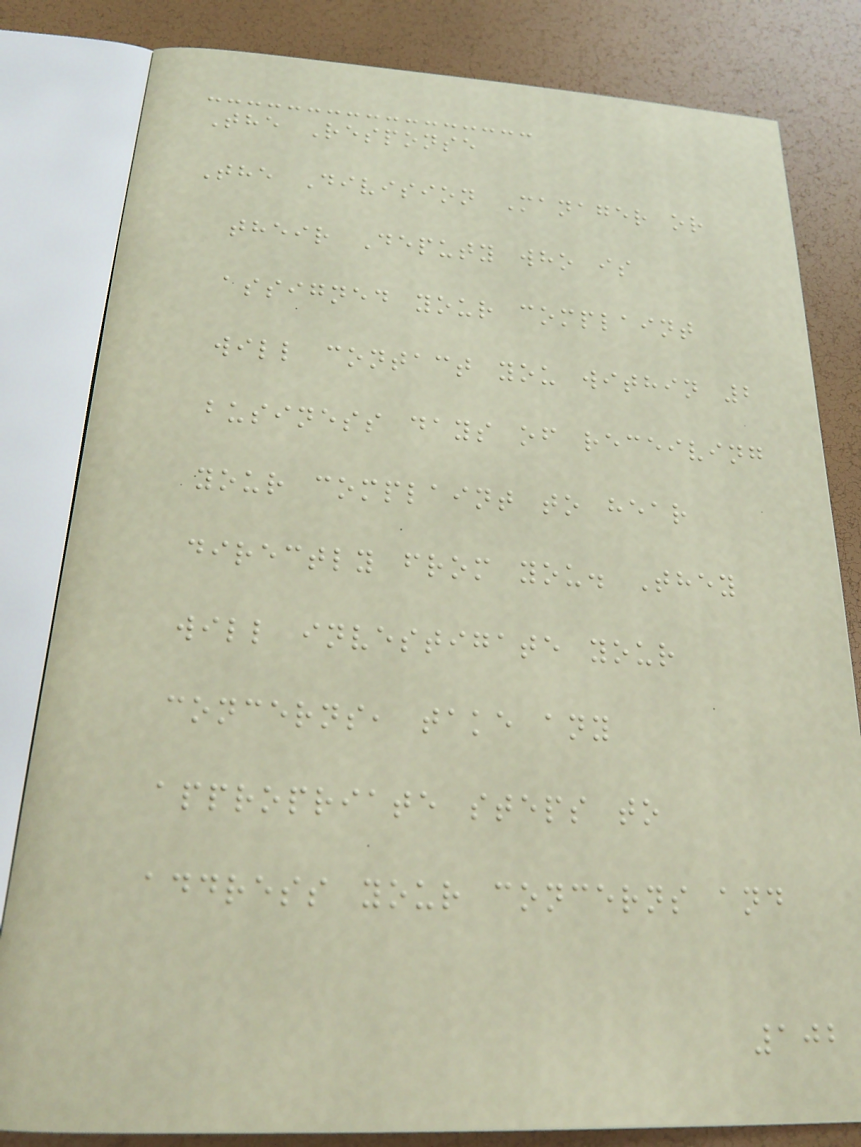The Response
The Division Manager or
their Deputy who is
assigned your complaint
will contact you within 2
business days of receiving
your complaint to hear
directly from you. They
will investigate your
concerns, take any
appropriate steps to
address your concerns and
102
